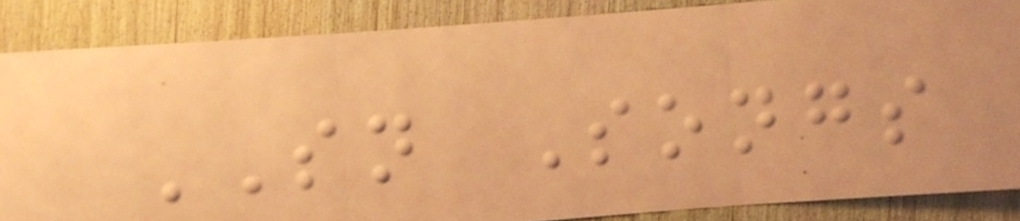SN Songs
